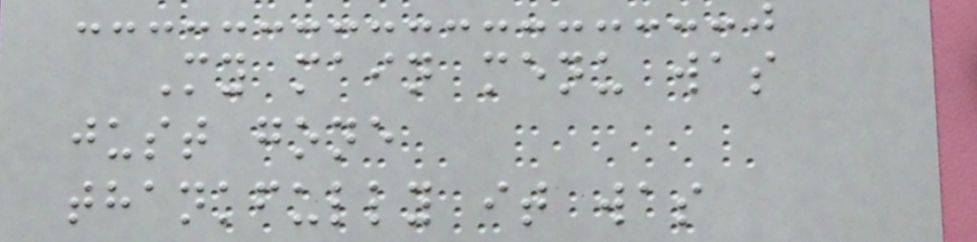My main menu was
just gone
thankfully it was
